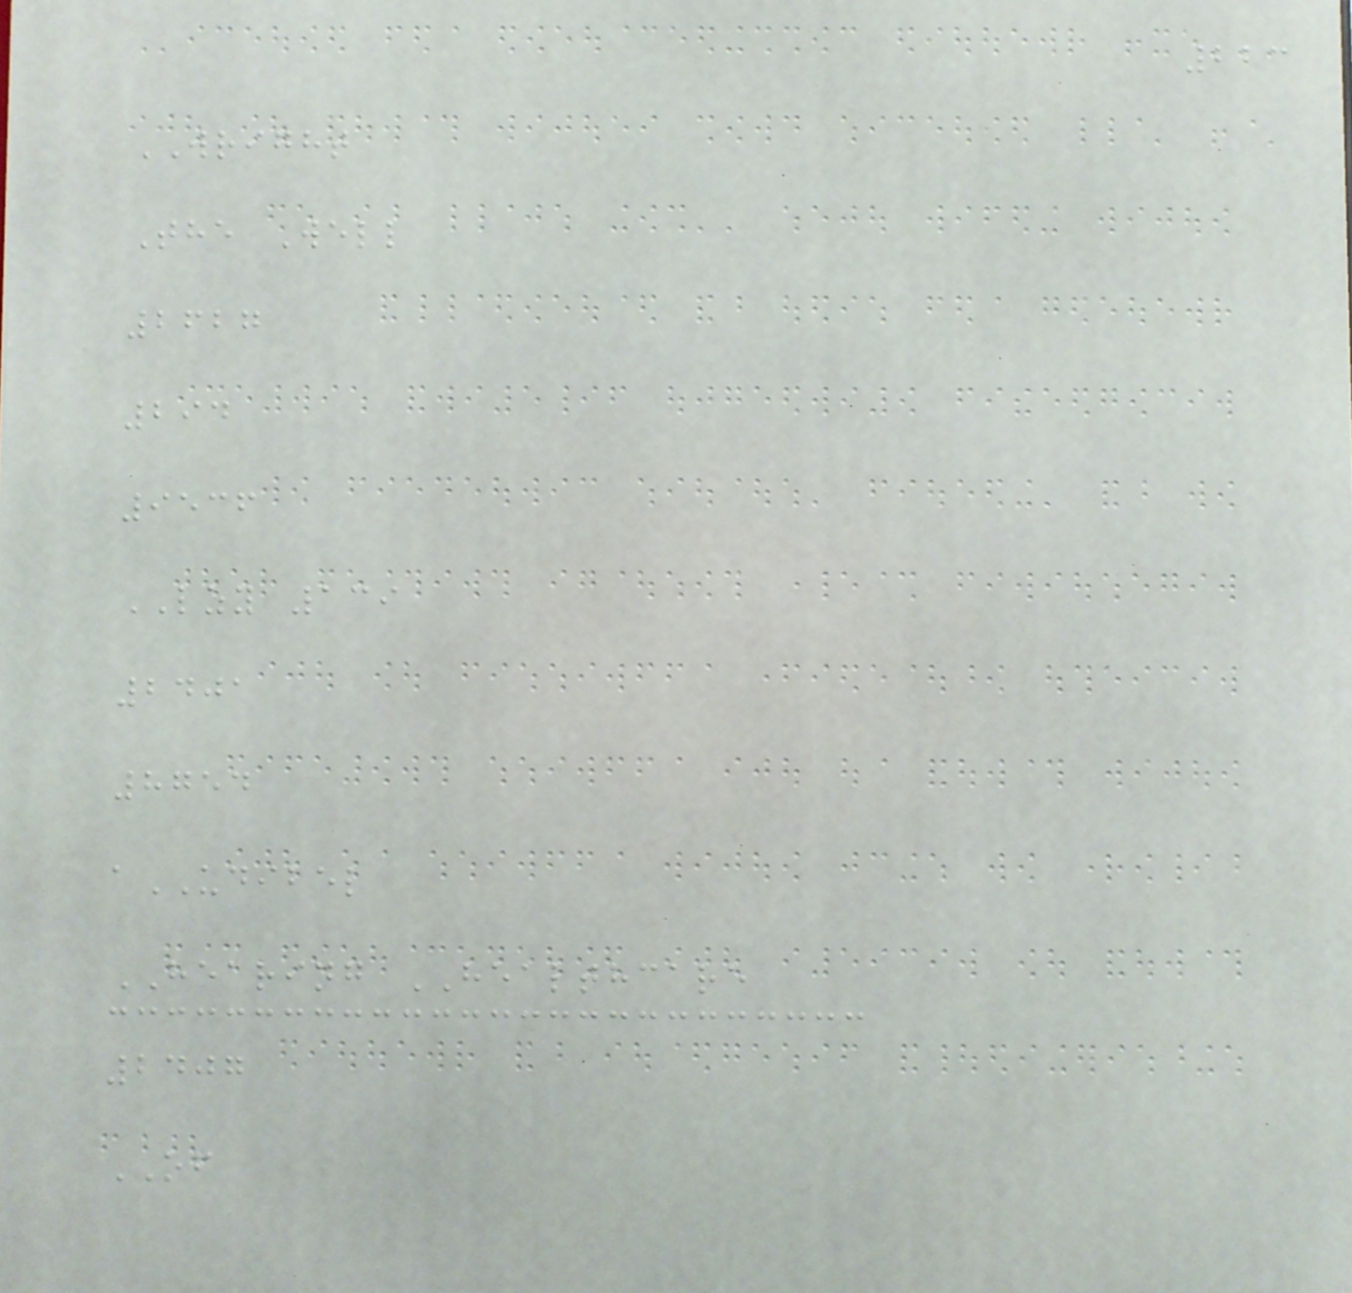223
WRIGHT
The Well
2627
294
9536
LZY 139
2401
8754
aUDIBEL
HEARING HEALTHCARE
2407
OF
